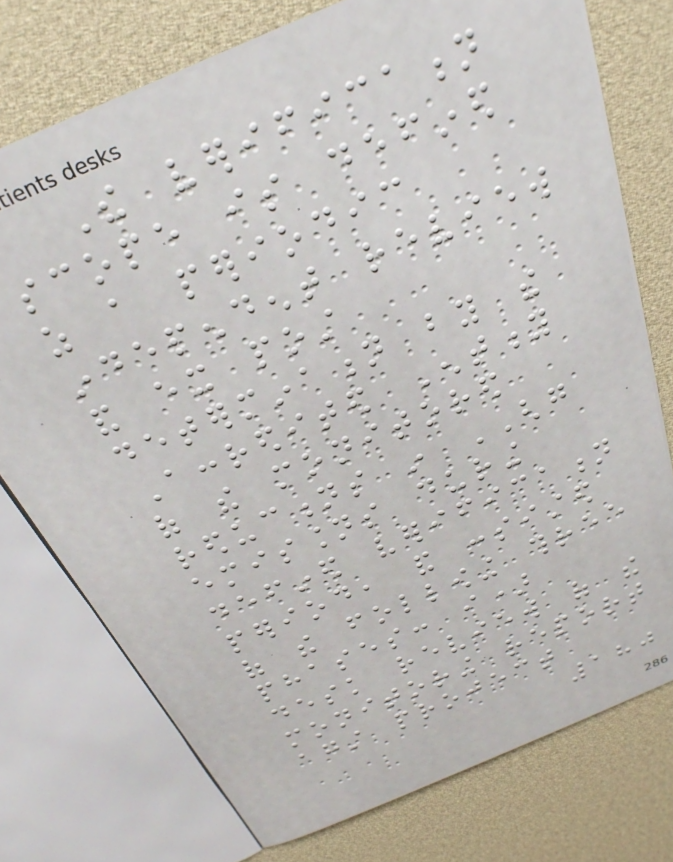The verification
scope is defined
as a periodic
independent review
and ex post
determination by the
Accredited Entity
of the monitored
reductions in GHG
emissions during
defined verification
period, and consisted
of the following three
phases: i)
desk review of the
monitoring report
against project
180
